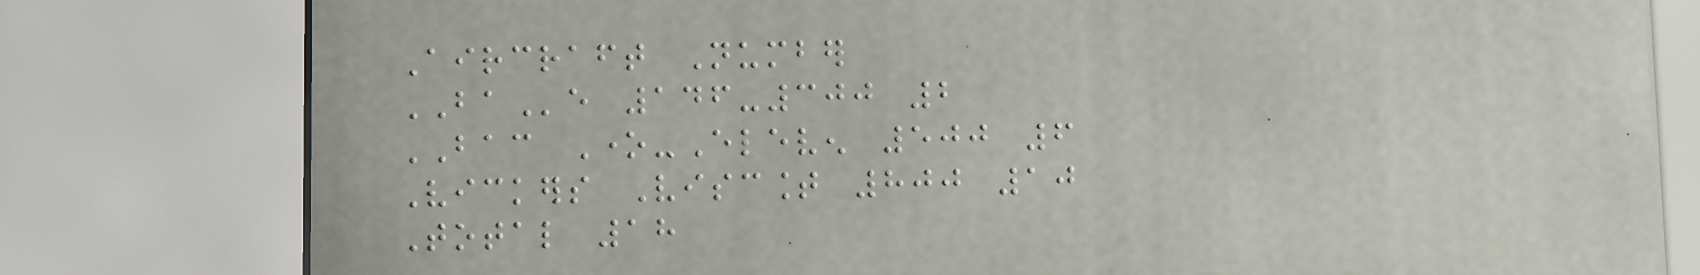Aircraft Number
BAe 146-300 2
BAC One-Eleven 500 6
Vickers Viscount 800 10
Total 18
